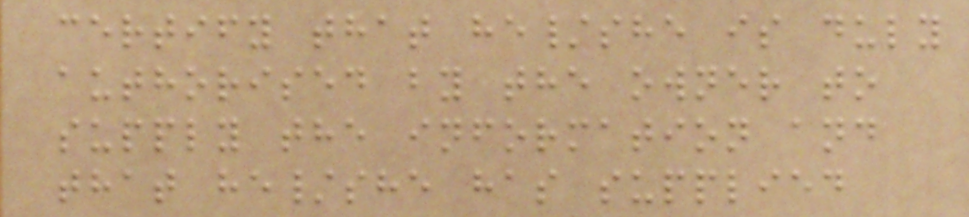certify that he/she is duly
authorised by the owner to
supply the information and
that he/she has supplied
